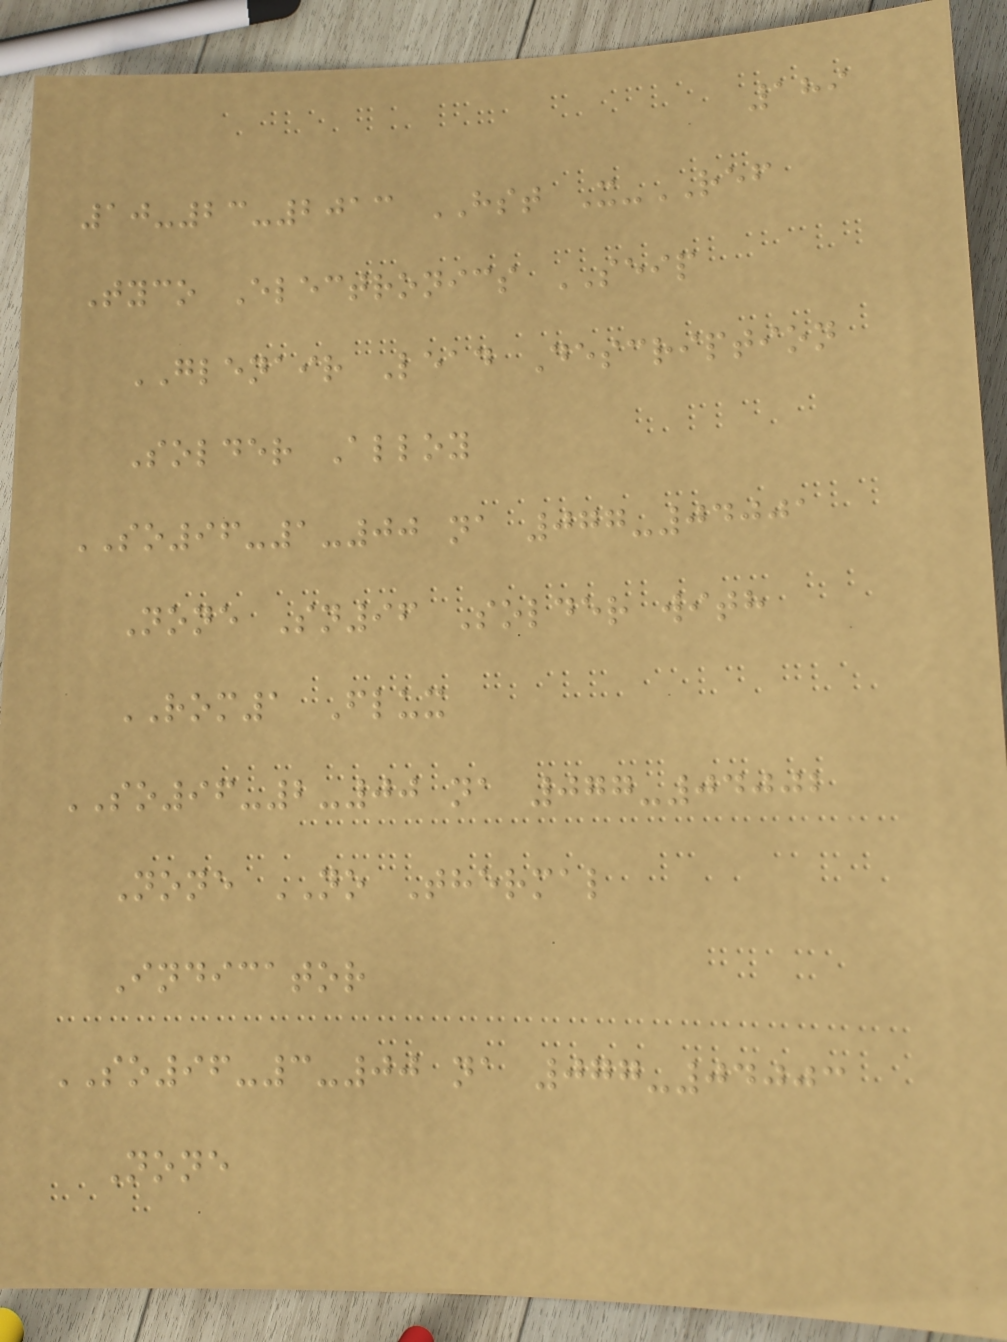189
10-23-2013 HST X-REF
Tyco Electronics SEIP
GLENAIR Lead Description
Solder Alloy
SO96-1-00 na 077-04001
None Sn96 Solder with
ROM1 Flux
SO96-2-00 na 077-04002
None NO Thermal
Indicator
SO96-3-00 na 077-04003
None
